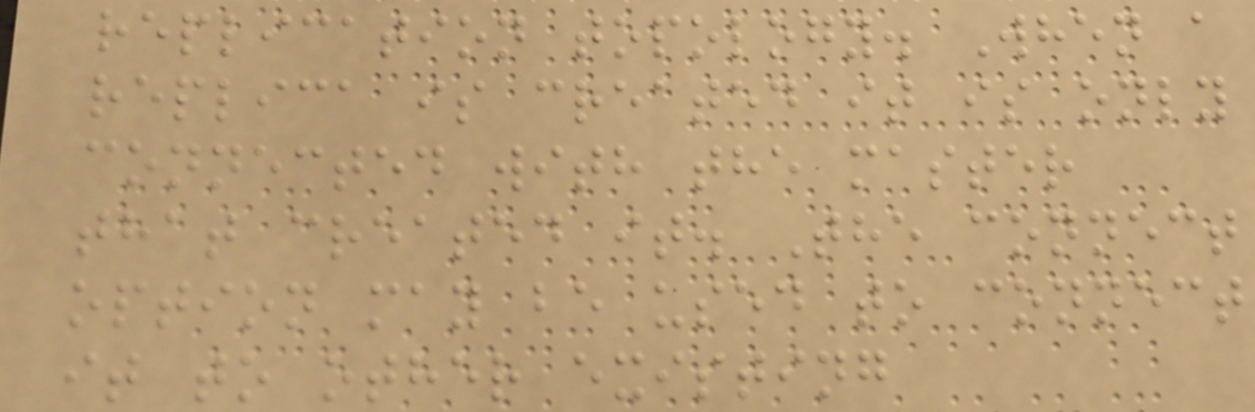replication topology. When a
replica is created it is only
connected with the master
that created it. The connect
option may be used to connect
it to other existing
